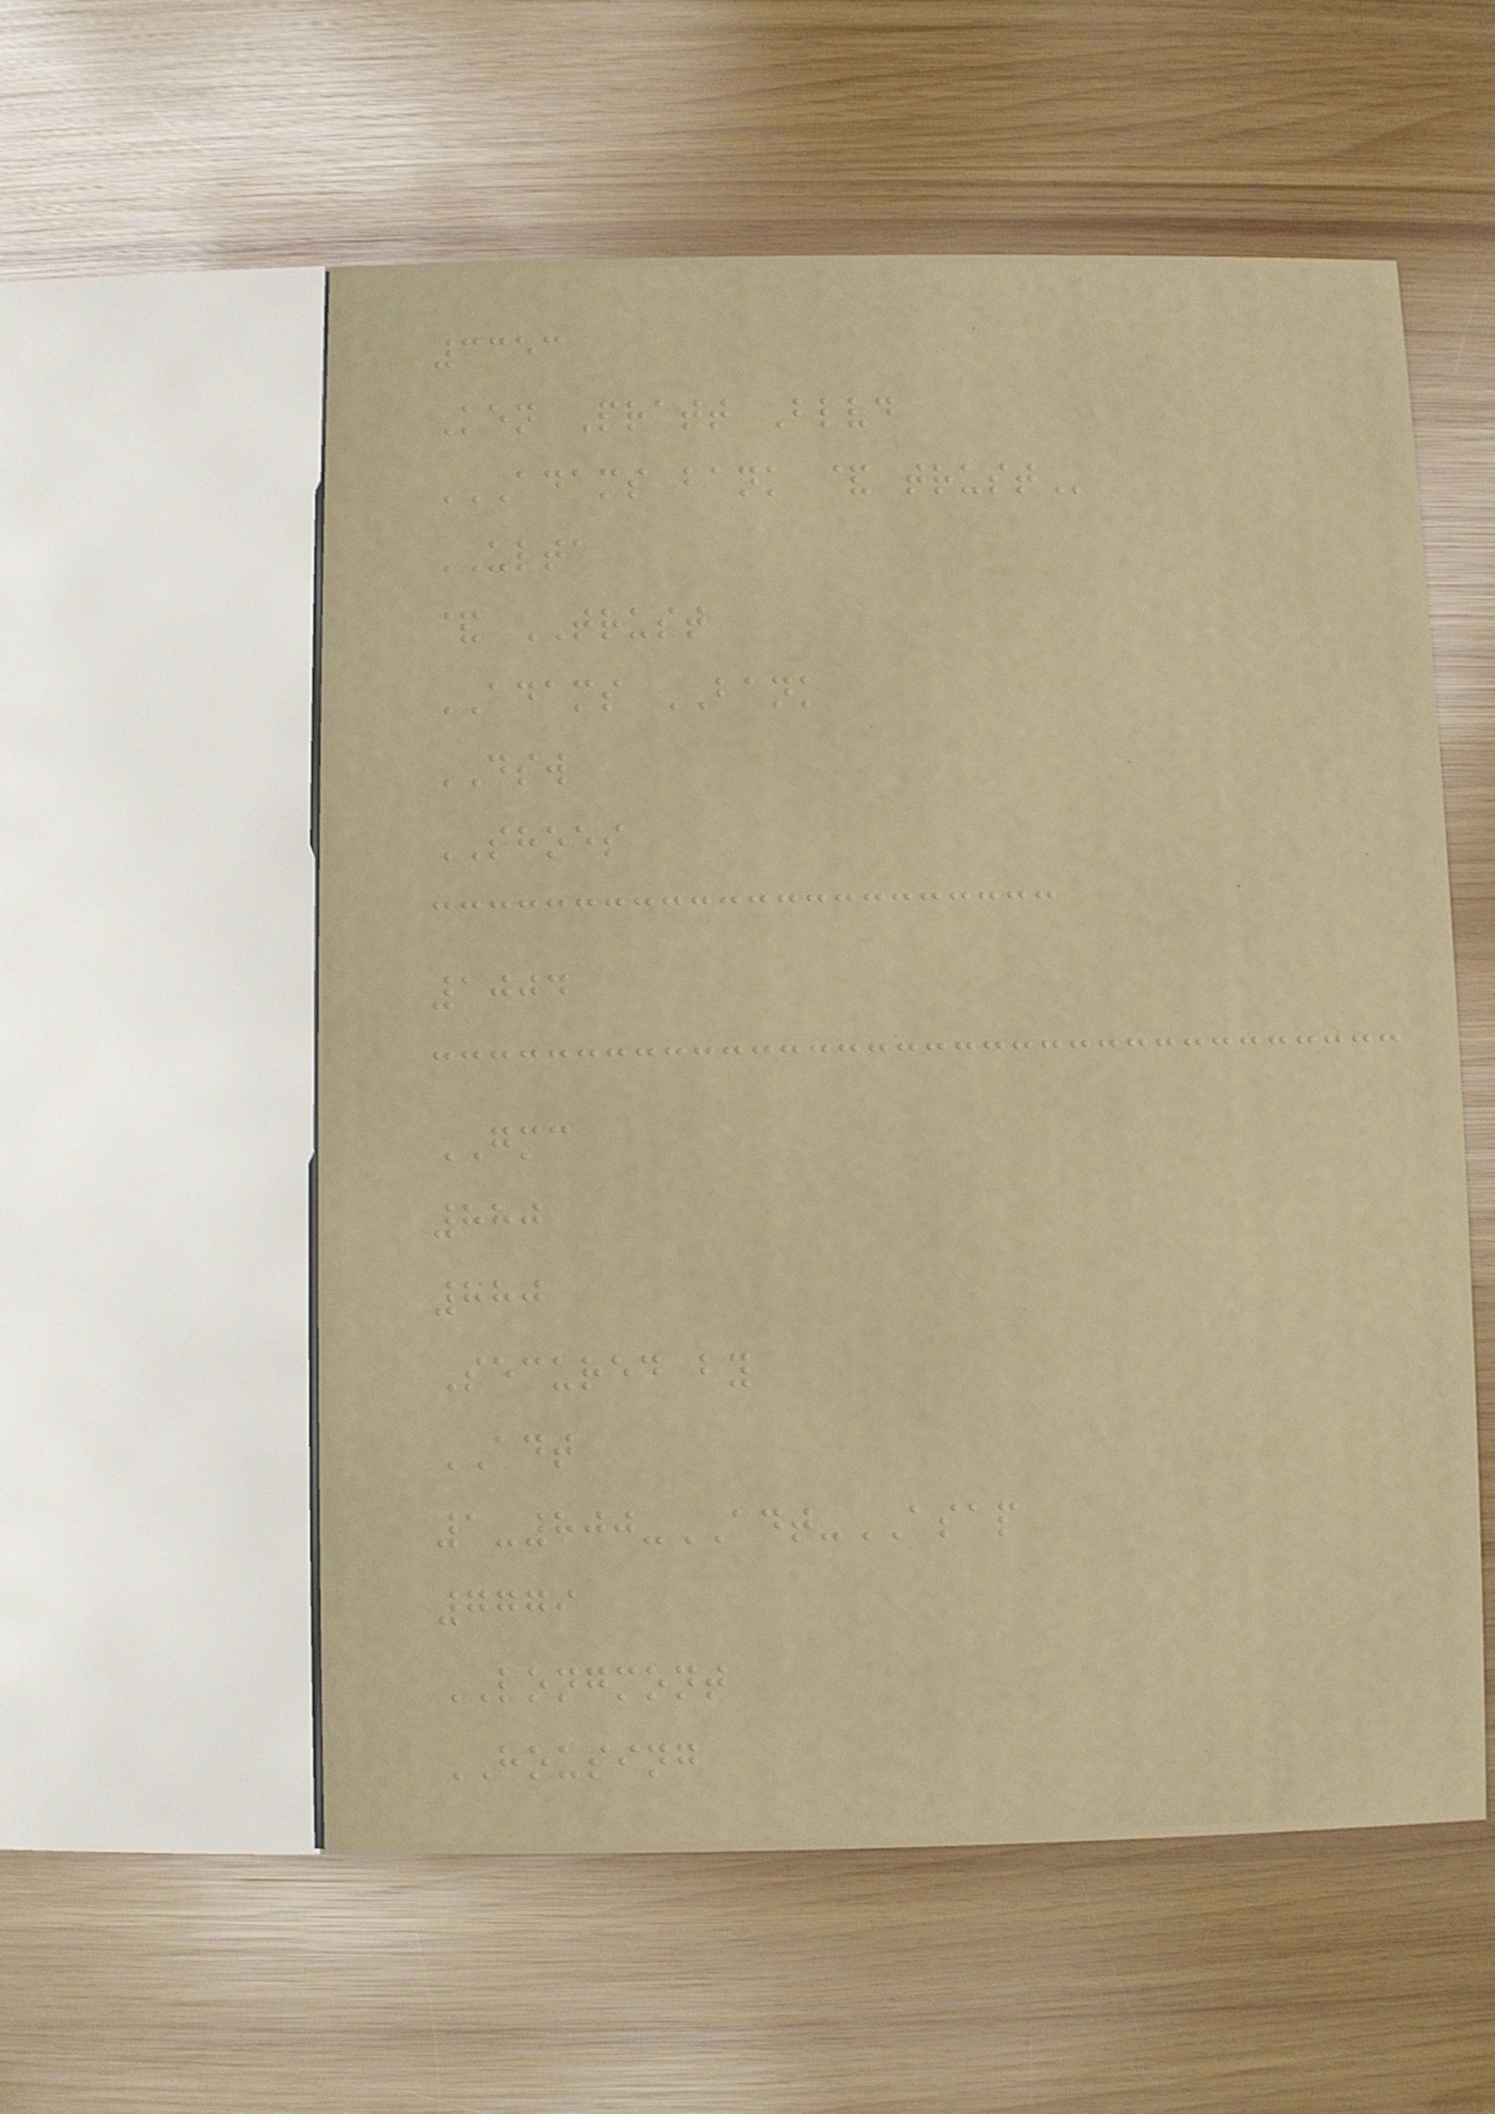3353
Ken Pratt Blvd
ADAMS BANK & TRUST
ULTA
& TRUST
ADAMS BANK
DSW
SHOES
1004
GMC
880
880
Secured by
ADT
1-800-ADT-ASAP
7779
LONGMONT
HOUSING
